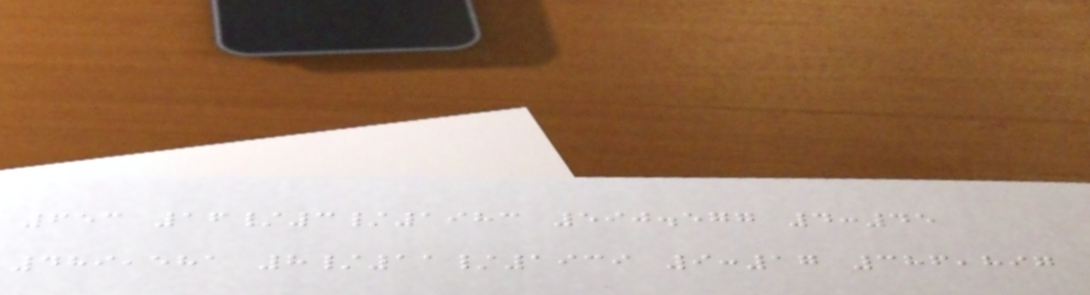653 16/3/1983 590.577 4:45
489,581 8/11/1939 9:17 386,897
